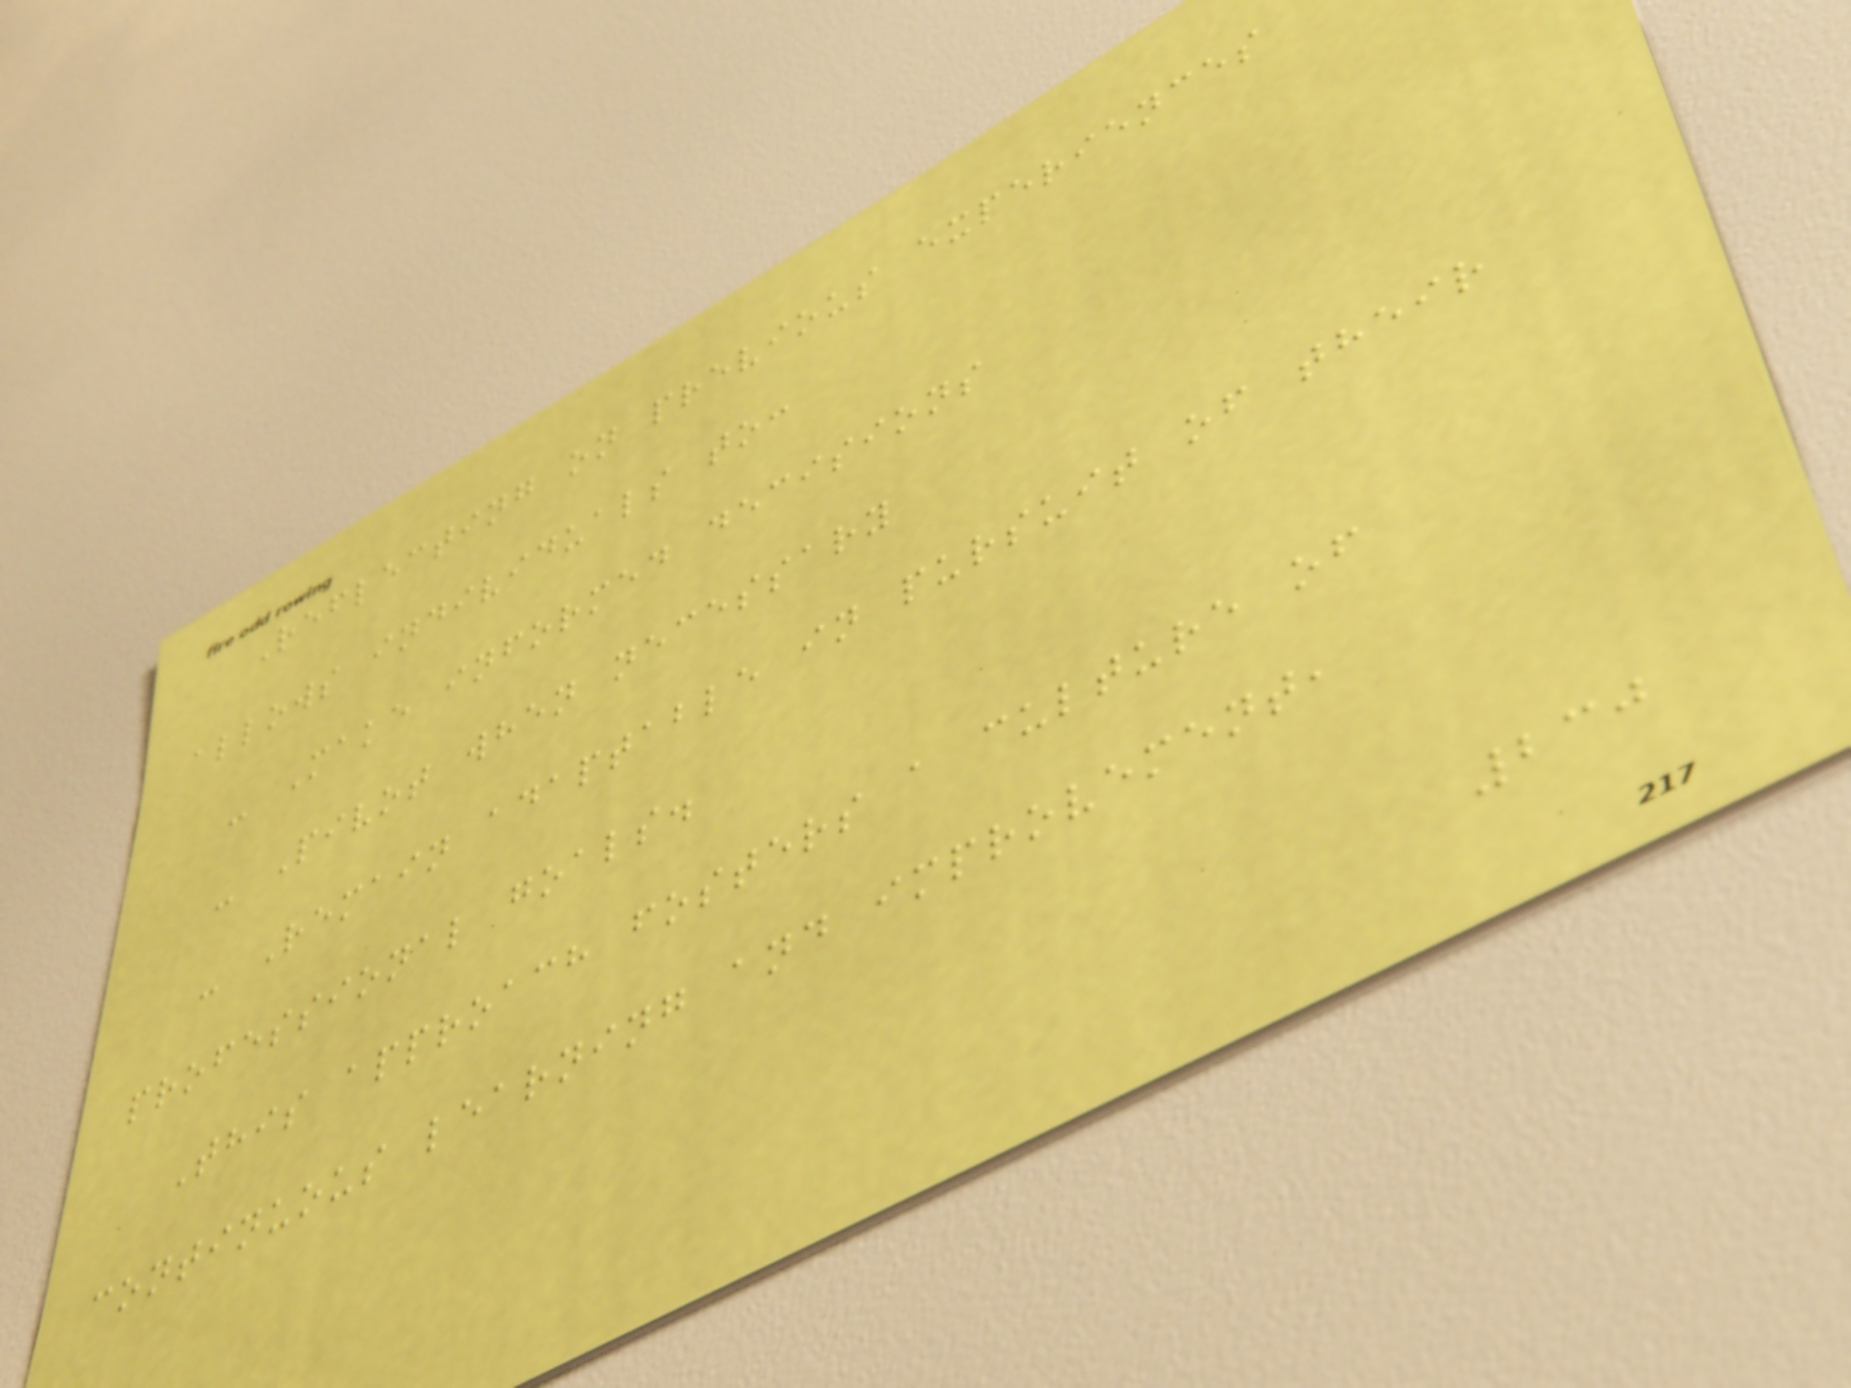Reflecting on previous experiences
allows individuals to:
- Make informed decisions
- Pivot when necessary
- Remain adaptable in pursuit of their
professional goals.
This approach fosters a culture of
continuous learning and improvement,
230
